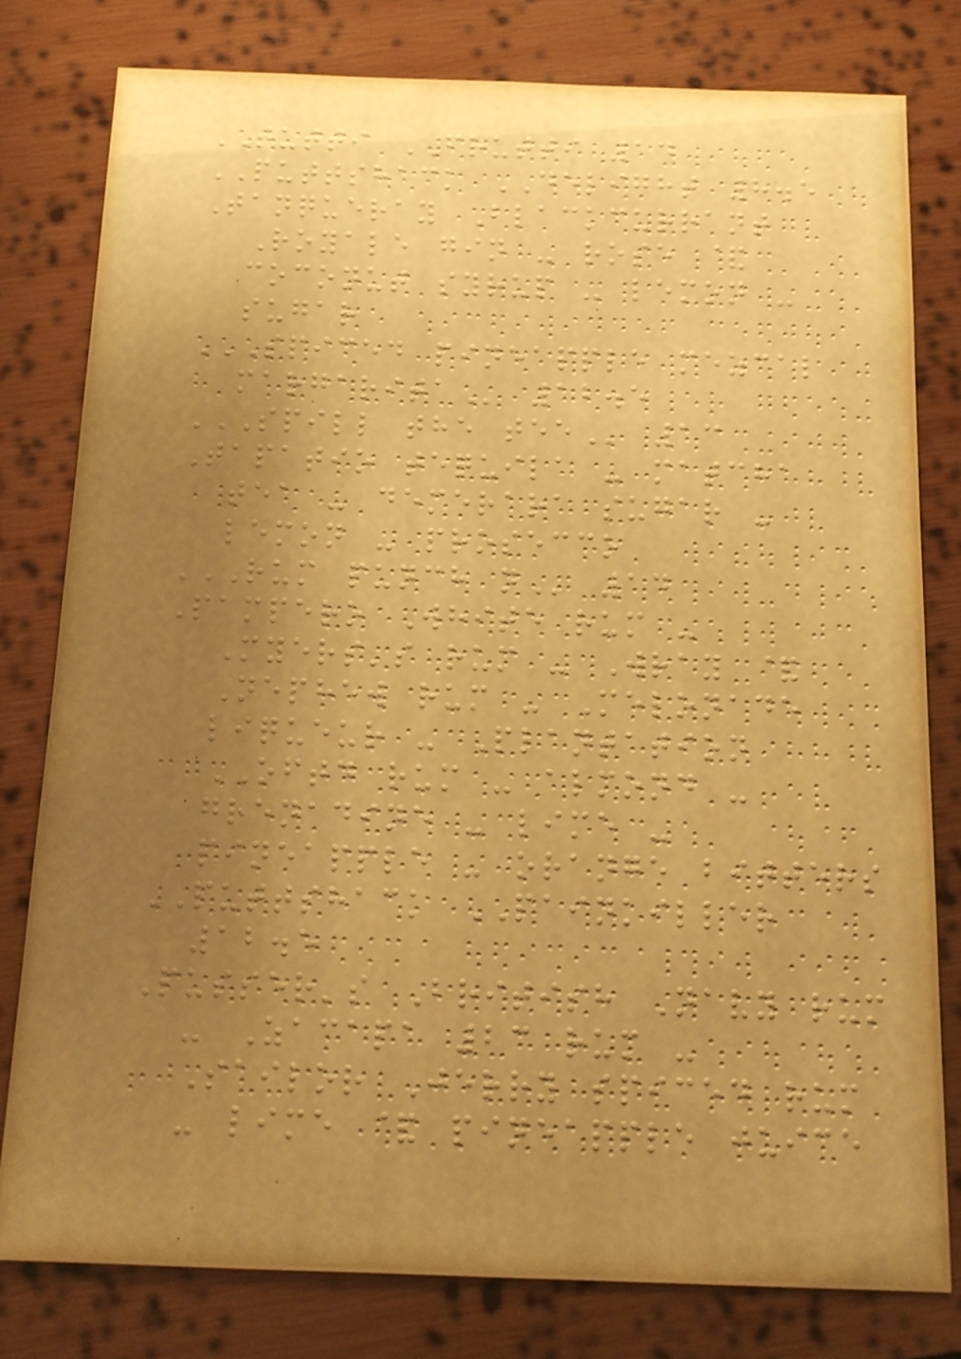TUTTI FRUTTI 14
PUTTSHACK DELIGHT 8.5
Tanqueray Blackcurrant
Royale gin - rose &
coconut syrup - lemon -
sugar
SPICED PINEAPPLE MEZCAL
MARGARITA 12.5
SPILL THE TEE 13
Tapatio tequila - matcha
tea - demerara sugar -
lemon - prosecco
RUM PUNCH N 14
Pampero White rum -
Myers's rum - Wray &
Nephew rum - Melonade
liqueur - Plantation
OFTD rum - almond -
grenadine - lime -
pineapple - orange bitters
PUTTSHACK PAINKILLER
12.5
Pusser's British Navy rum
- Zacapa 23 rum -
Sailor Jerry spiced rum
- lime & pineapple juice
